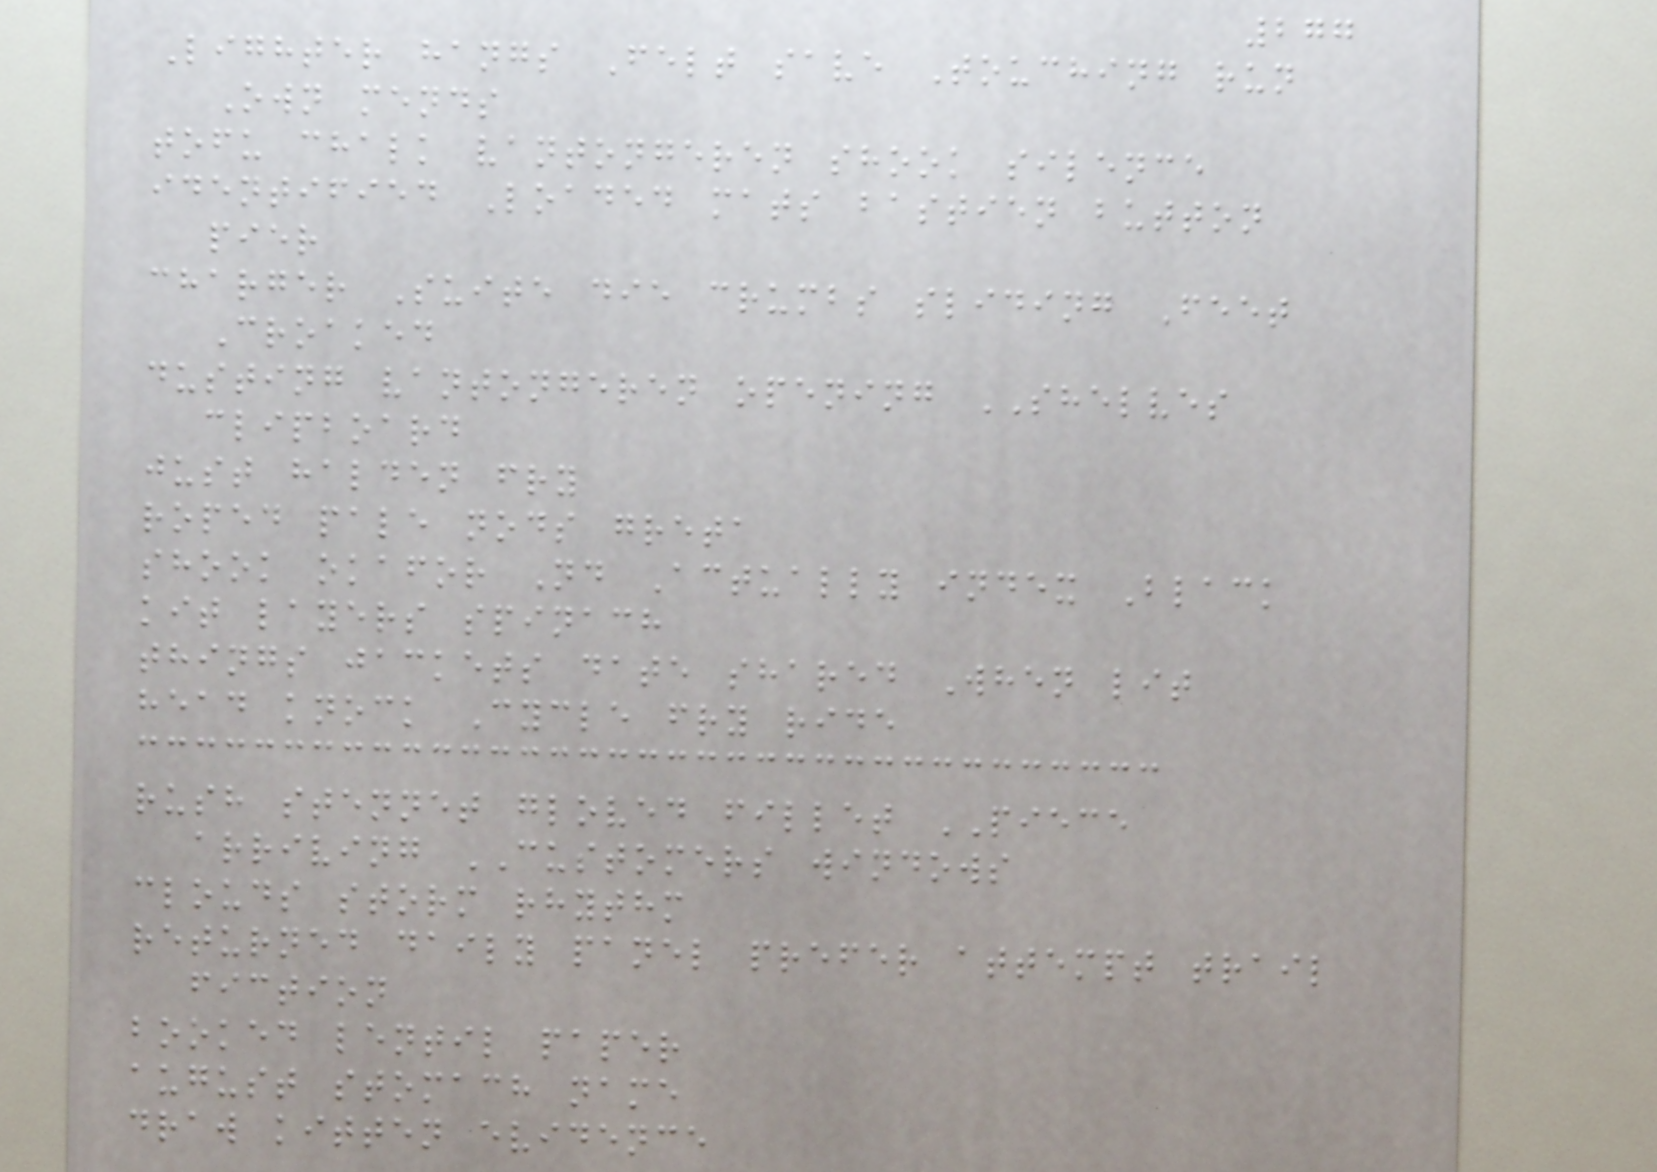277
Lighter hangs Felt save Touching run
Own mends
tofu chalk vantongeren shook silence
identified Loaded mats bastien button
pier
charger Suite die crumbs sliding Feet
Croaked
dusting vantongeren opening SHELVES
clipboard
just halden fry
roped pale nods greta
shook okafor Nd Actually index Black
kit layers spinach
things jackets date shared When lit
head knock Cycle fry ride
rush stennet gloved fillet PIECE
arriving CUSTOMERS windows
clouds storm rhythm
returned daily panel prefer attempt trail
fiction
booked lentil paper
august stomach name
draw kitten evidence
